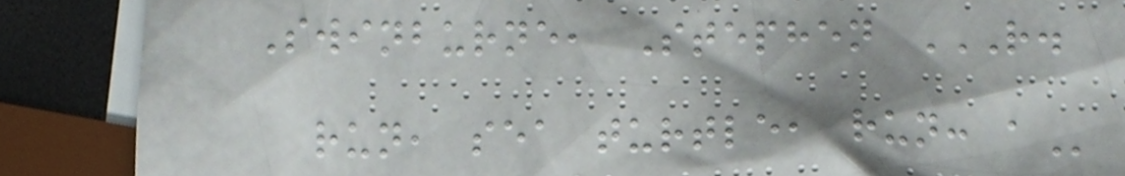Swinburne, Stephen R.
RUN, SEA TURTLE, RUN: A
